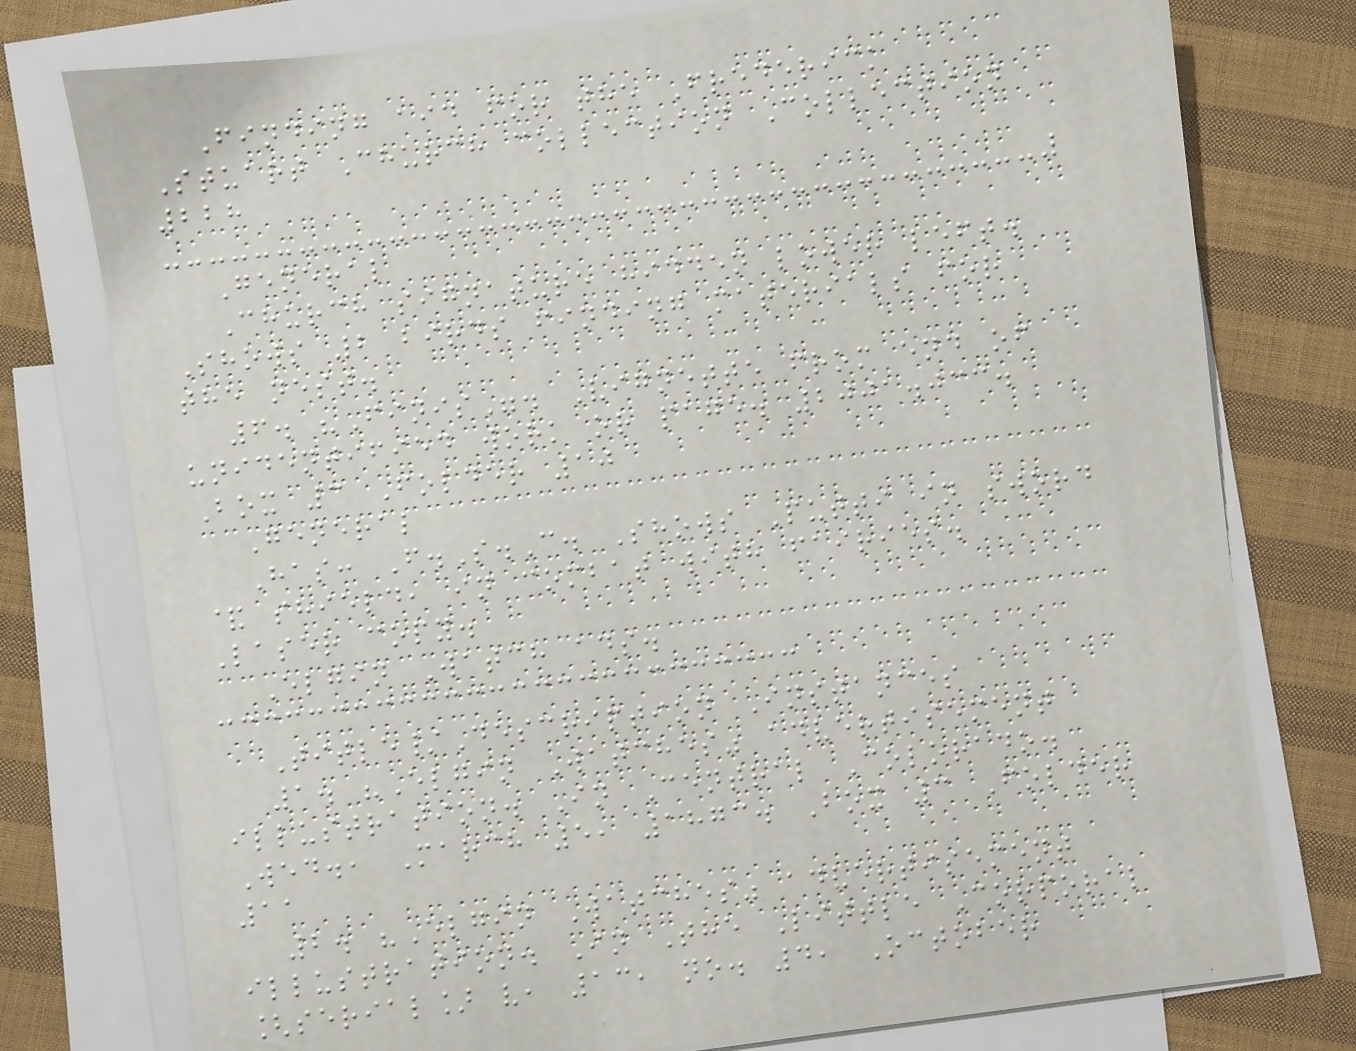Finding aid for the Frederick
Stuart Church collection Collection
228
General
Church signature hidden lower left.
Shows 2 birds finding materials for
the nest.
6. "Finis". Vignette from end of
unidentified work or page. 2001.033.
Box 3 Folder 10
General
Has: F.S.C. Shows Putti in sword
& shield, in combat with fairies.
Laser copy.
Elgin Watch ads.
Title/Description Instances
1. "Elgin Watches" advertisement
illustration. In Central Colorado.
Wed., March 5, 1873. Box 3 Folder
11
2. "Elgin Watches" advertisement
illustration. In The Little Corporal
[serial] v, 13, no. 4, October
